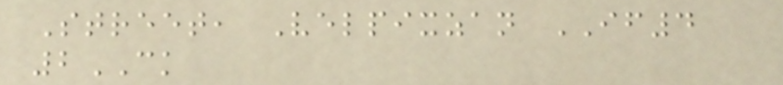Street, Velpixzan IF4
2CK
